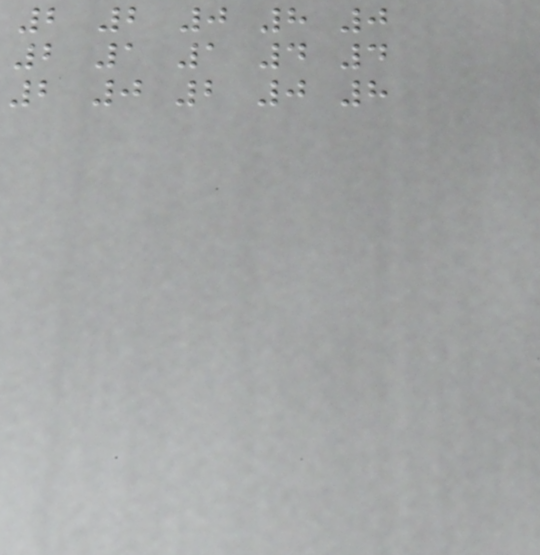2 2 0 8 0
2 1 1 4 4
2 0 2 0 8
